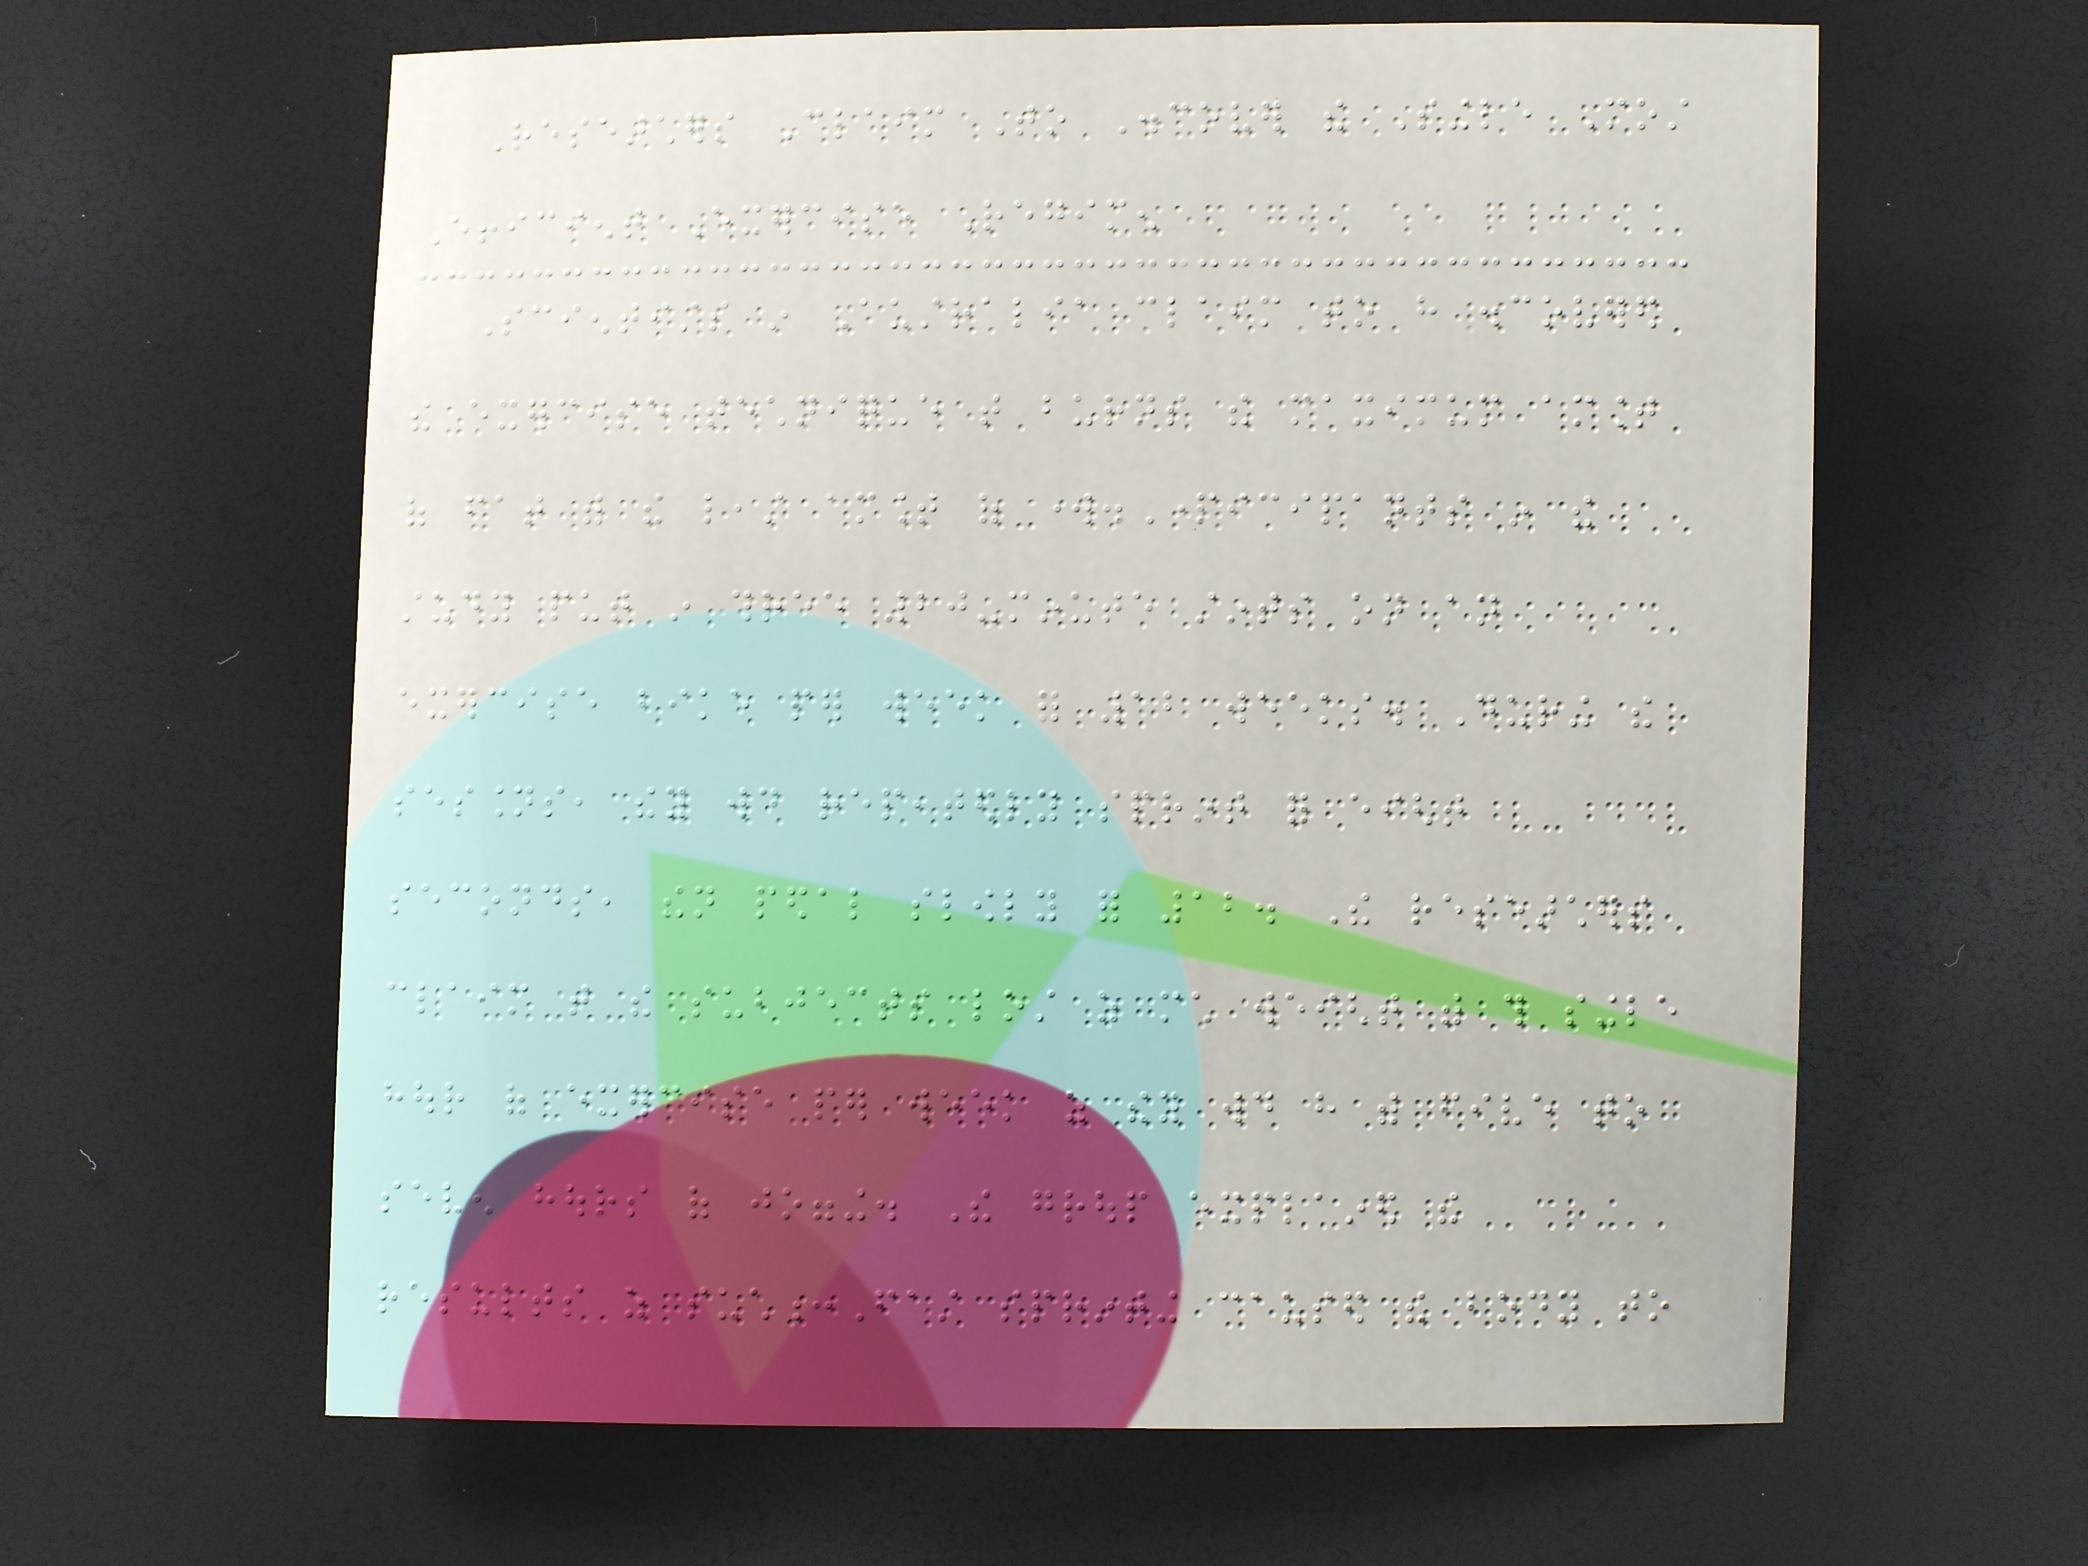Researchers Claim To Discover the Single Most
Efficient Exercise Regimen
Scientists in Australia claim to have discovered
the exercise technique that burns the maximum amount
of fat with the least amount of work.Participants in the
study put in three 20-minute stints on an
exercise bike per week for 12 weeks. During the
sessions, they would repeatedly sprint for eight
seconds, then pedal slowly for 12. The researchers
claim that the subjects lost as much weight with this single
hour of exercise per week as they would have with five to
seven hours of jogging. The group explained the
results as such:Fast sprinting caused the body to
